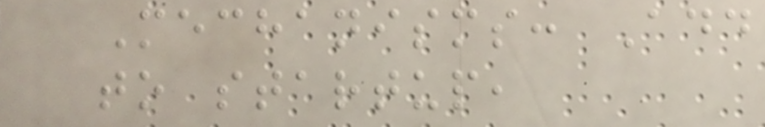Mechanisms: Add
to startup,
